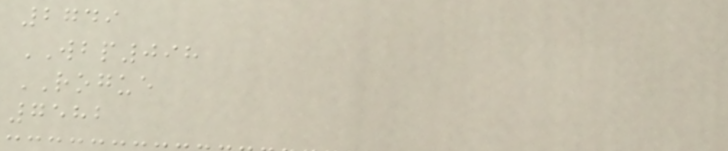2749
WBP098
ROGUE
7582
